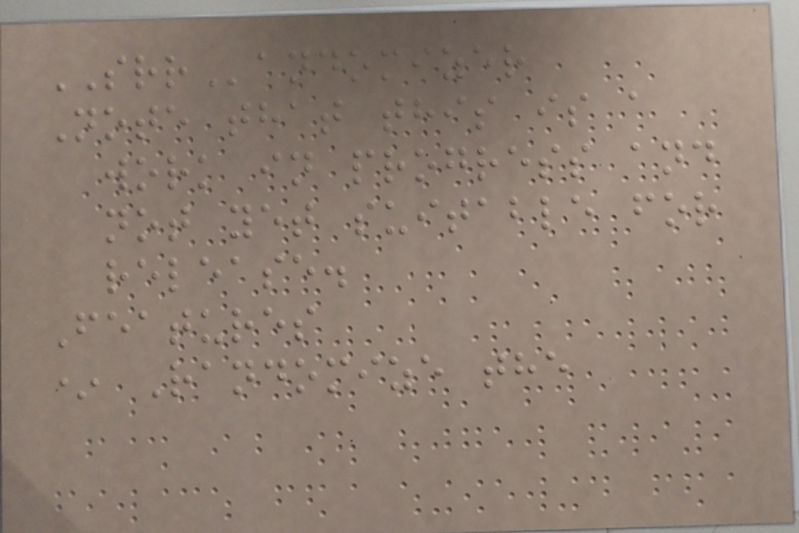SRRandomizer
Note that this is a
work in progress and
not yet suitable for
release.
Features
* Randomize the
